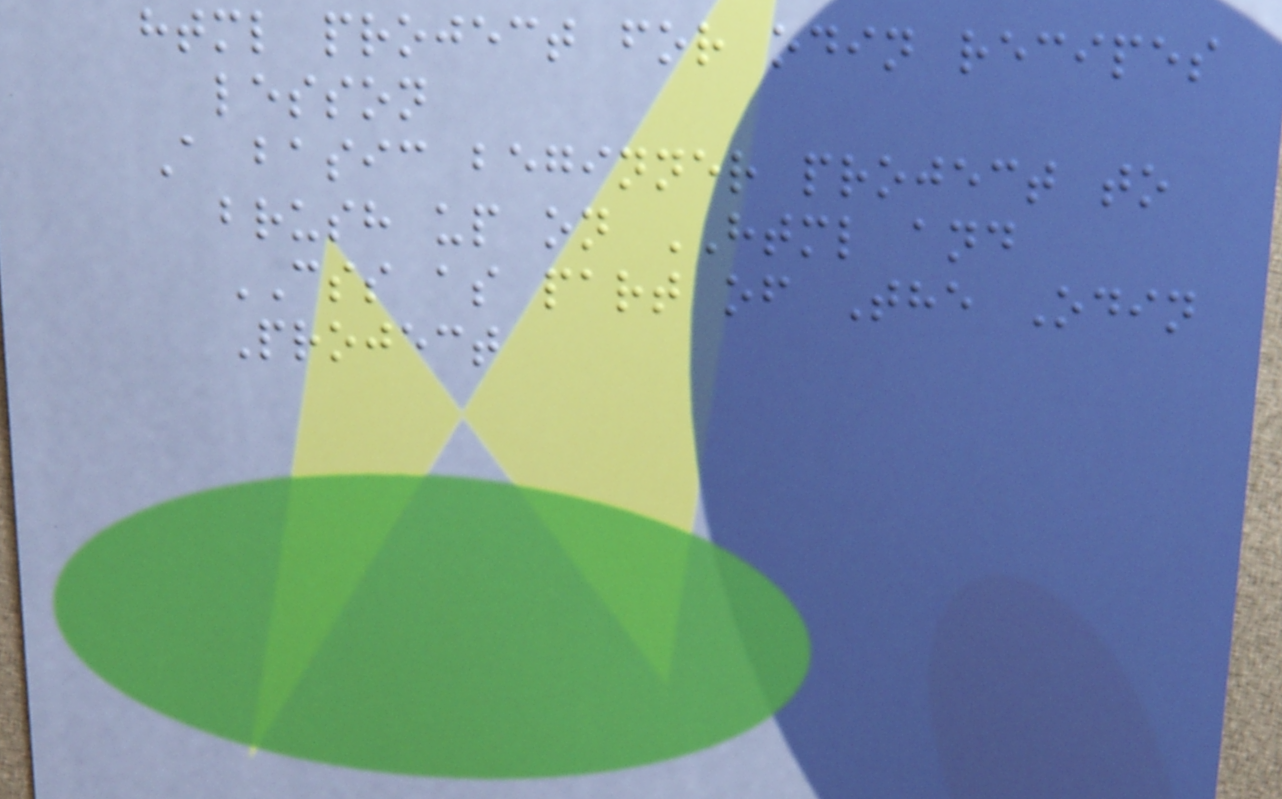html project for odin recipes
lesson
A basic beginner project to
brush up on HTML and
CSS as part of The Odin
Project
